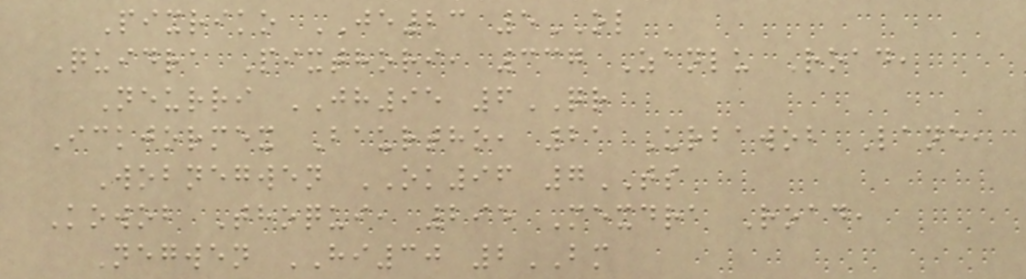Pixriko JE23 5OL
Quidra Pixthori, 337 Zanlu Road,
Neurri JH95 6QR
Ickjormex Baurtho, 21 Urbawob Lane,
Wobnegwen OK96 7TS
Kowob Thoqui, 295 Mexdra Road,
Negwen HI30 2BM
